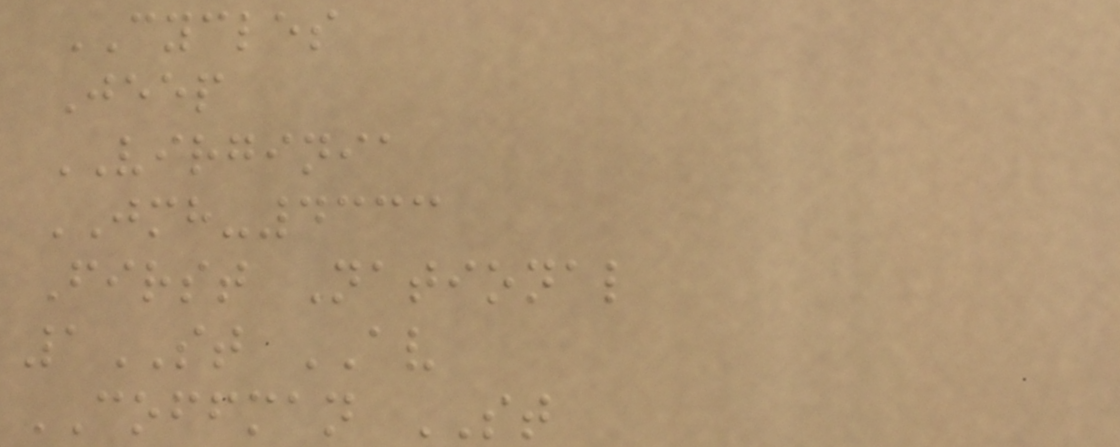CYCLES
Jeep
VIRGINIA
JMH-4333
First National
1ST AV
COFFMAN ST
